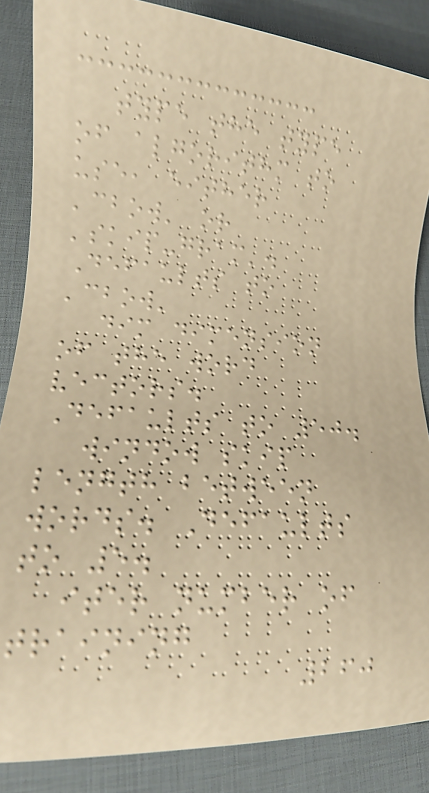type the type
of algorithm to
use, either
'cbow' or
'skip-gram'.
Defaults to
'cbow'
dim dimension
of the word
vectors.
Defaults to 50.
window skip
length between
words. Defaults
to 5.
iter number of
training
260
